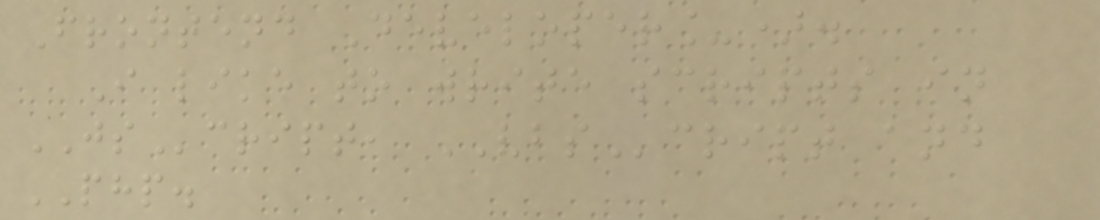Frontend Developer_).
I like to write scripts in
JScript, VBScript and
PHP.
